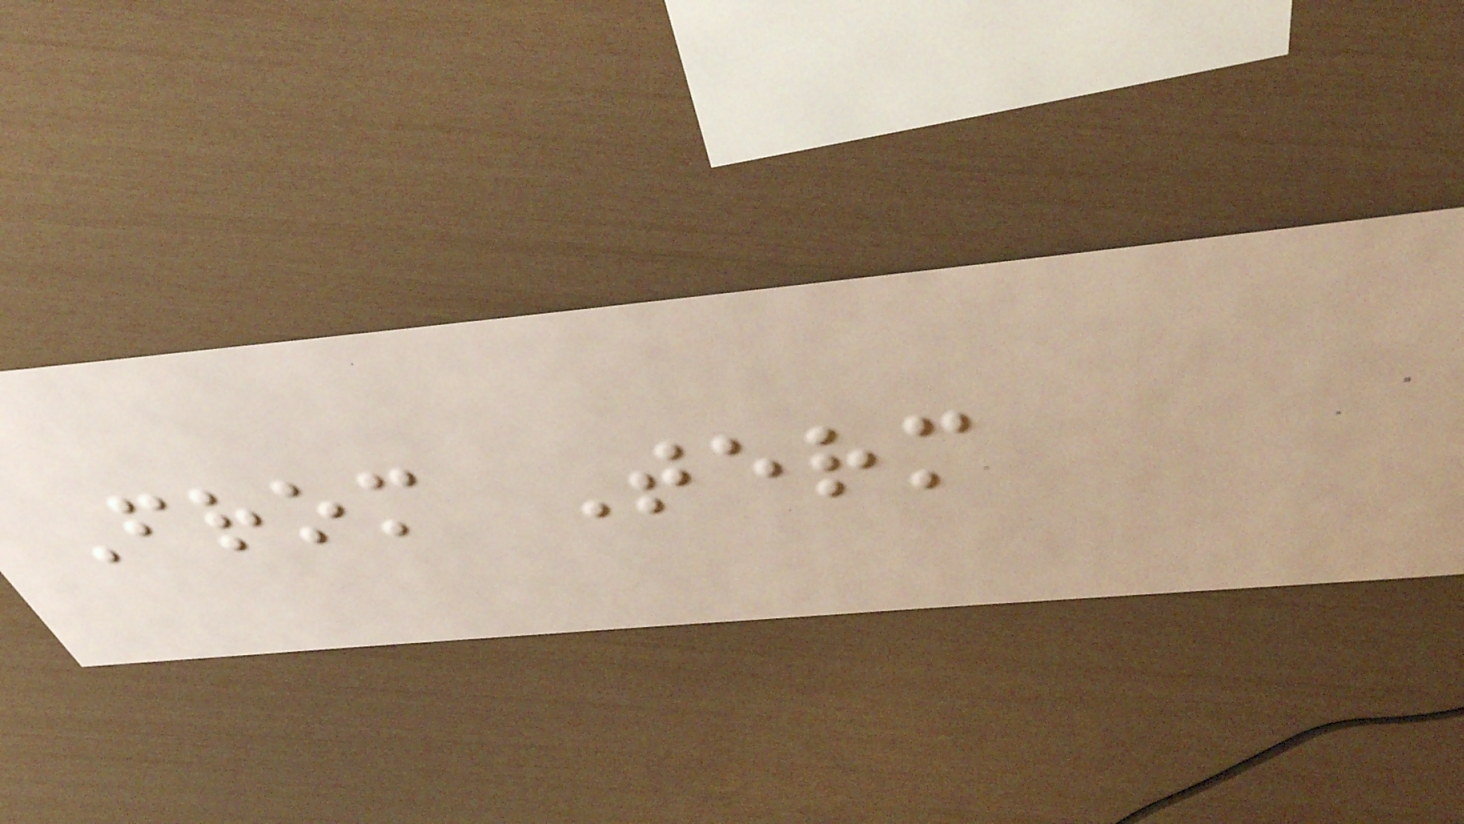From Term
